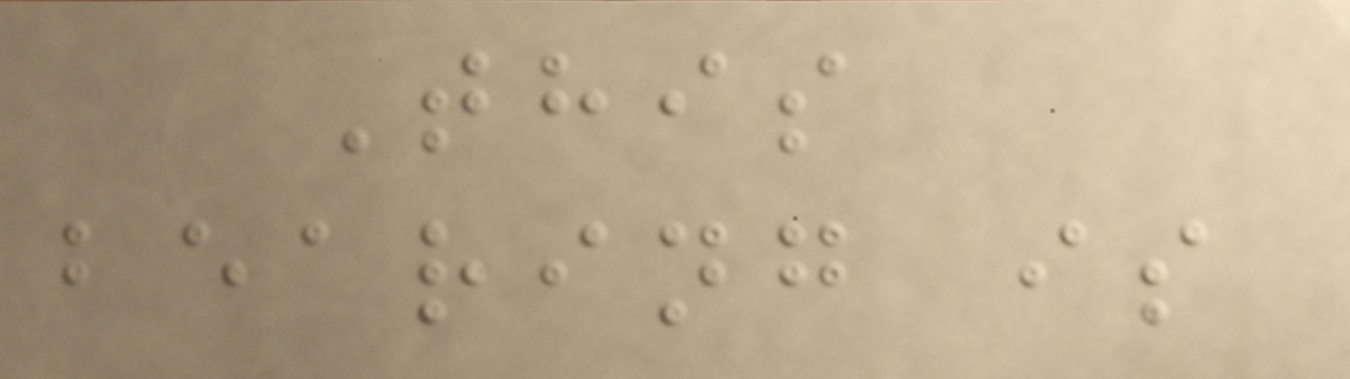This
bearing is
